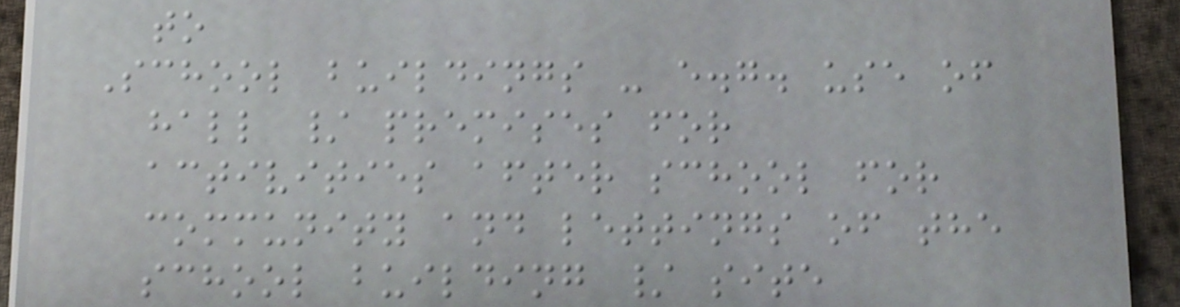to
School buildings - e.g. use of
hall / premises for
activities after school for
community and lettings of the
school building / site
